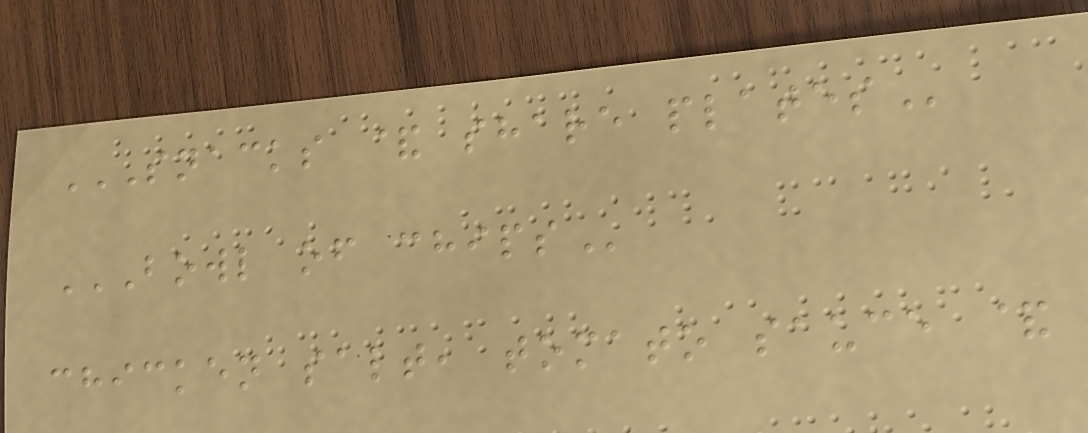SNACKS & SHARE PLATES
BOWL OF CHIPS
chicken salt, tomato sauce &
